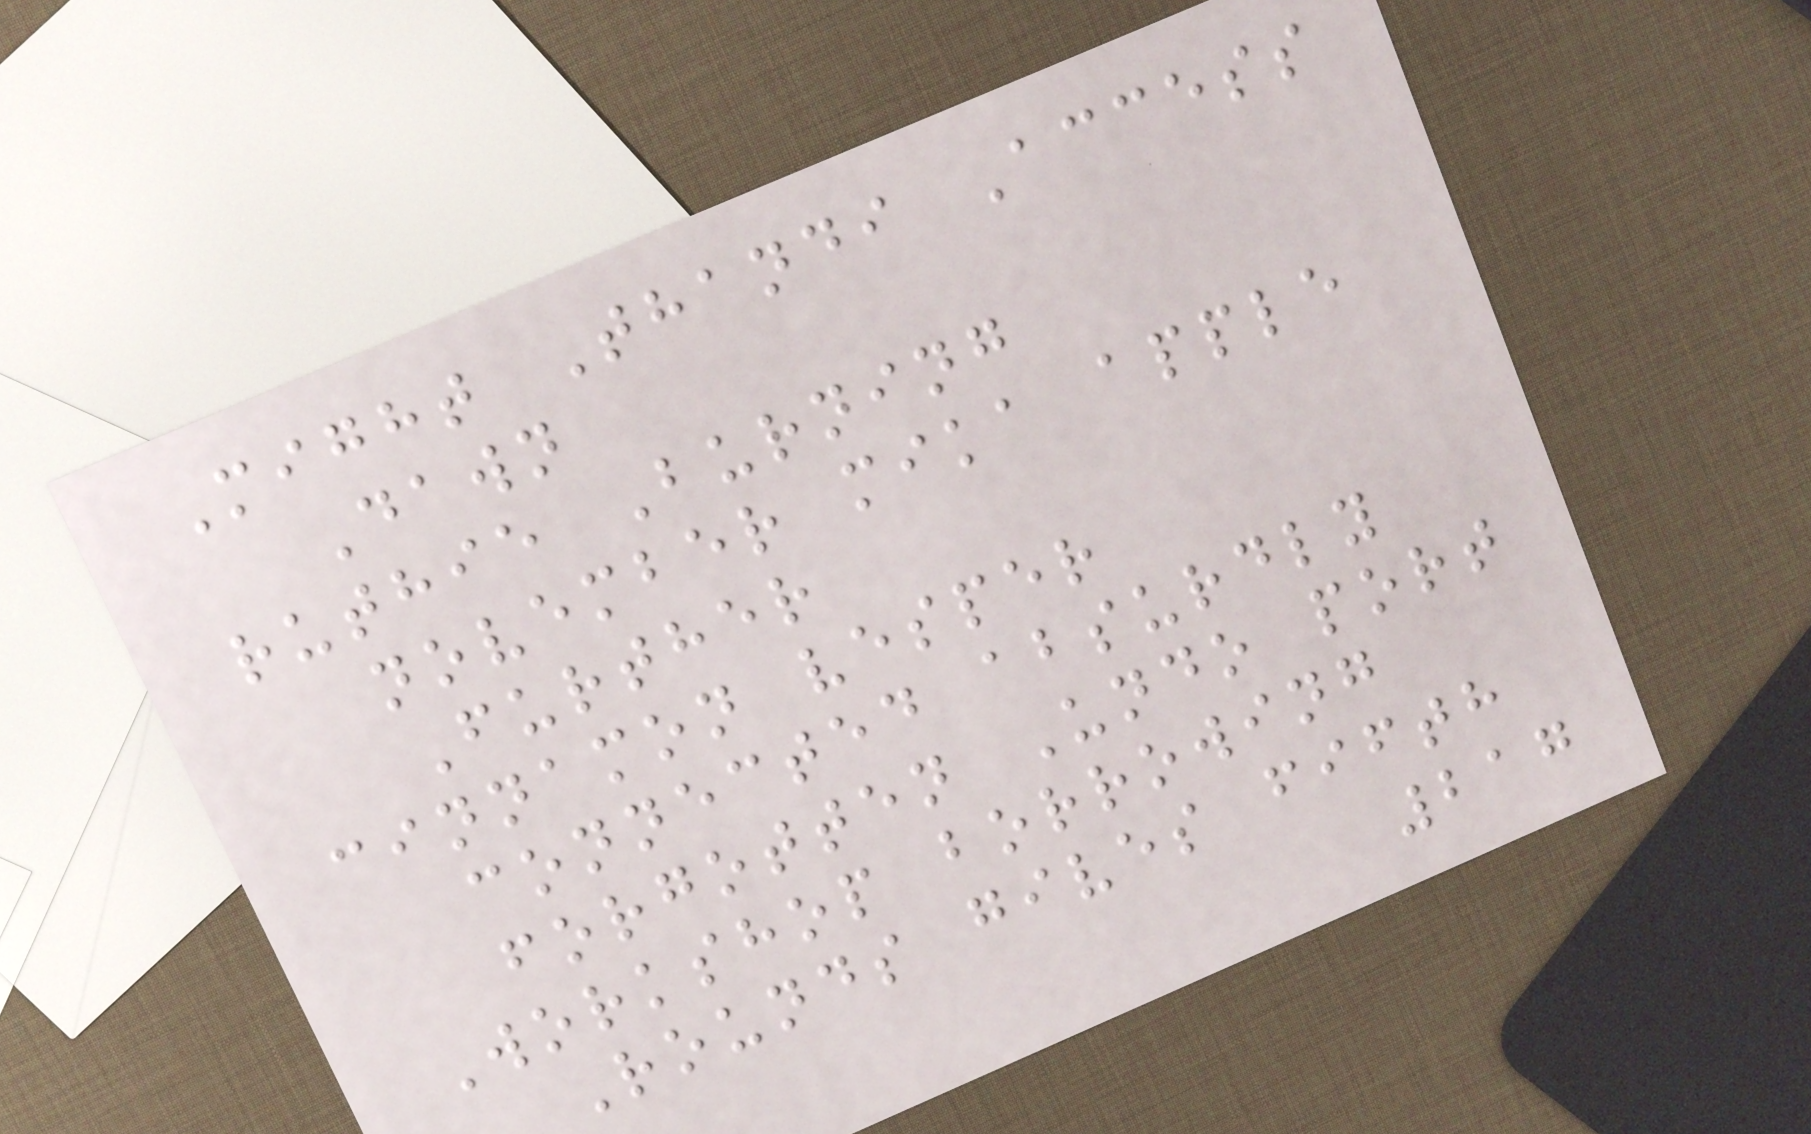Might Thandi Access
Dawn
ruthie Burning
november mika apple
Further
cinnamon vesper
connected absurdly
forgotten Undo port
Workshop borrowing
Rounds gives fifth
217
